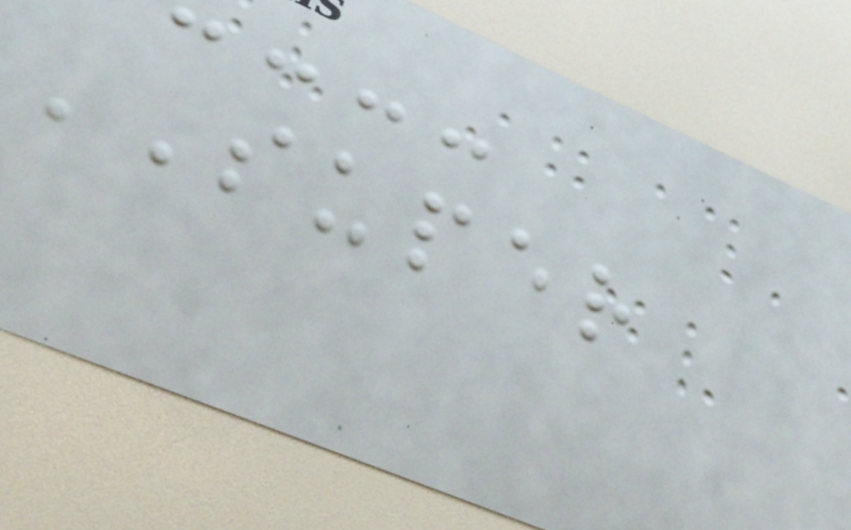SUPER
